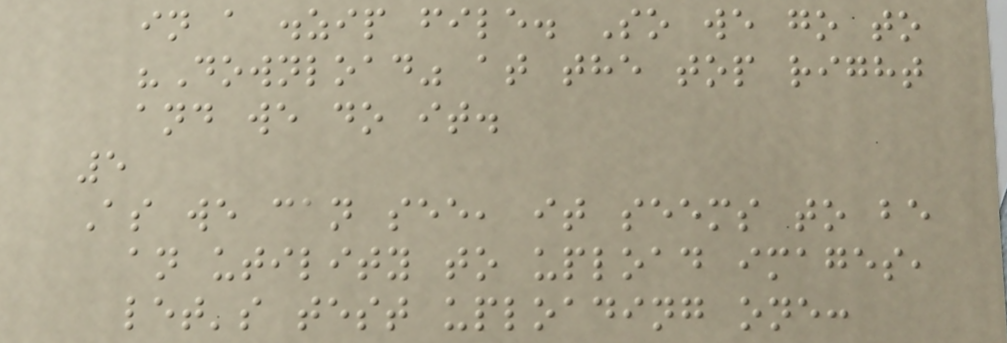in a .zip file. So we go to
"Download" at the top right
and we do it.
5
As we can see, it seems to be
an utility to upload images,
let's test uploading one:
